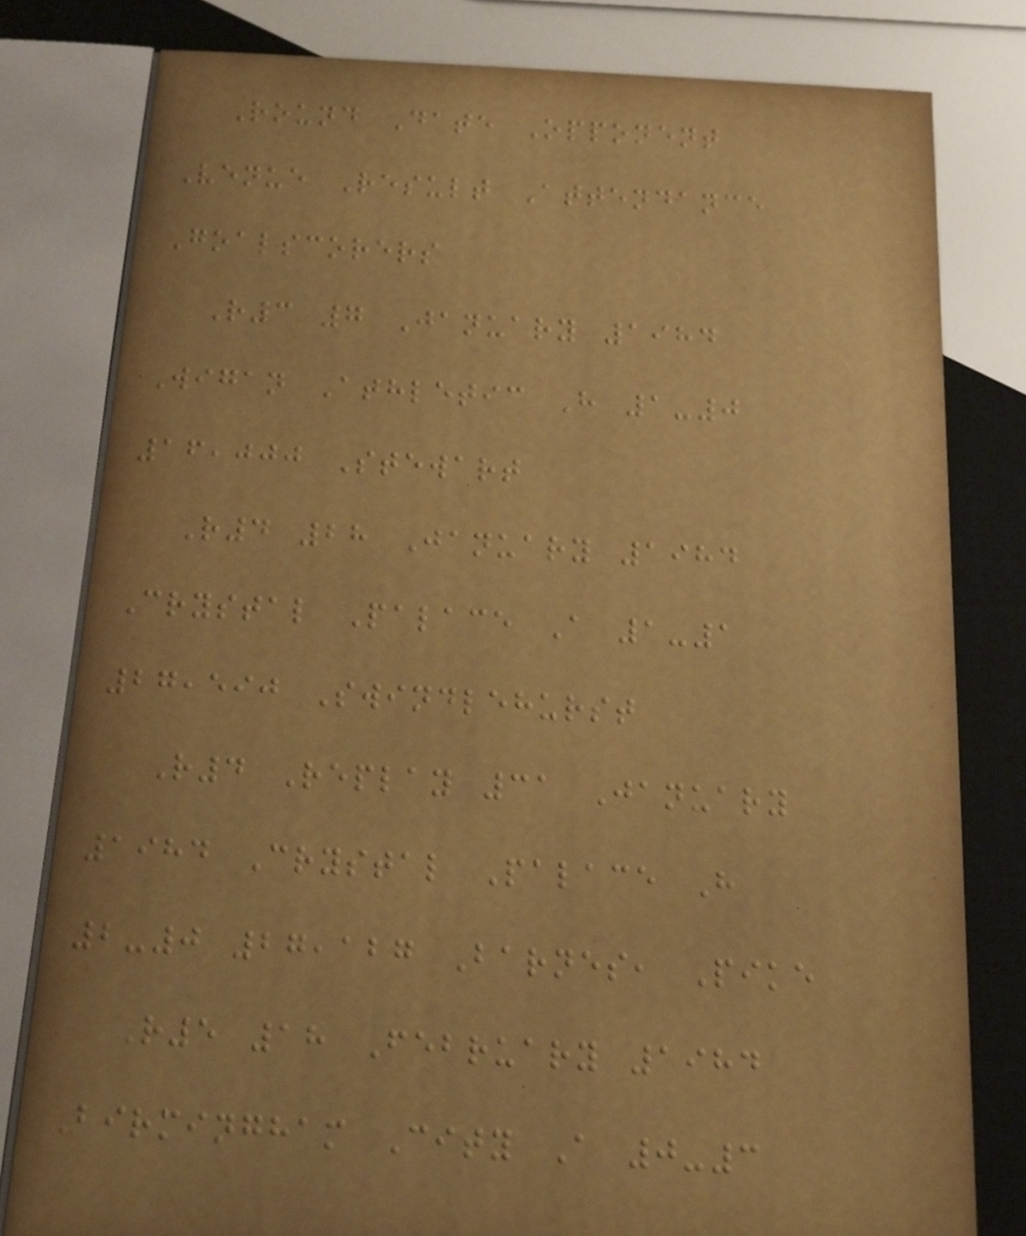Round Date Opponent
Venue Result Attendance
Goalscorers
R3 7 January 1984
Wigan Athletic H 1-0
16,000 Stewart
R4 28 January 1984
Crystal Palace A 1-1
27,590 Swindlehurst
R4 Replay 31 January
1984 Crystal Palace H
2-0 27,127 Barnes, Pike
R5 18 February 1984
Birmingham City A 0-3
